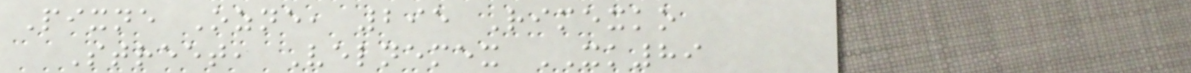Pixne Ozne, 295 Rimexko
Street, Velnemex XK89
